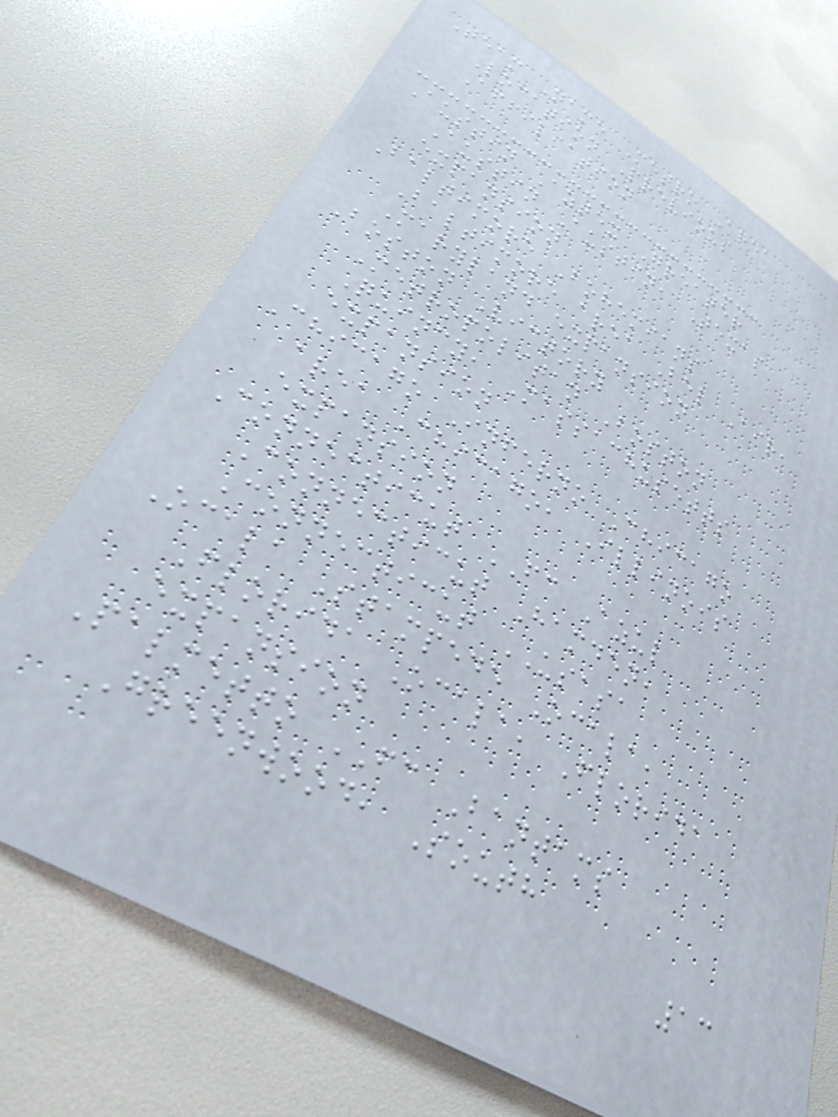Team Name Metro Area
Location Previous
Affiliation
Austin Aztex Greater
Austin Austin, Texas
expansion
Baltimore Bohemians
Baltimore area Bel Air,
Maryland expansion
Boston Victory
Metropolitan Boston
Quincy, Massachusetts
expansion
Chicago Inferno Chicago
area Chicago, Illinois
expansion
Connecticut FC Azul
Connecticut Hamden,
Connecticut USASA
Ocala Stampede Ocala,
Florida Ocala, Florida
expansion
Palmetto FC Bantams
Greenwood, South
13
